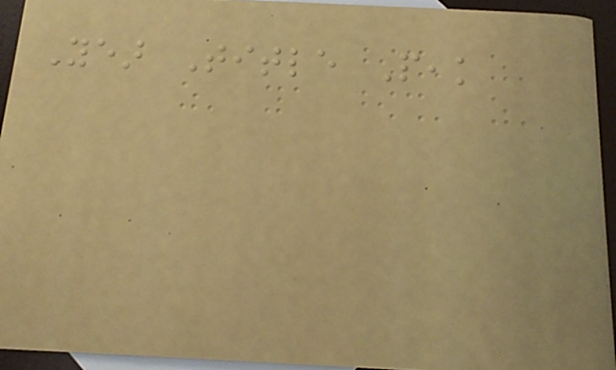Year Title Peak
